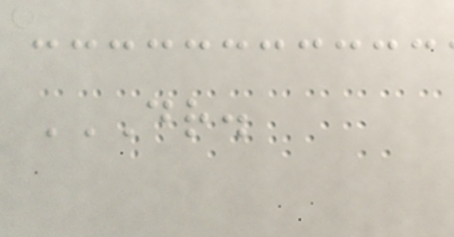DR.
